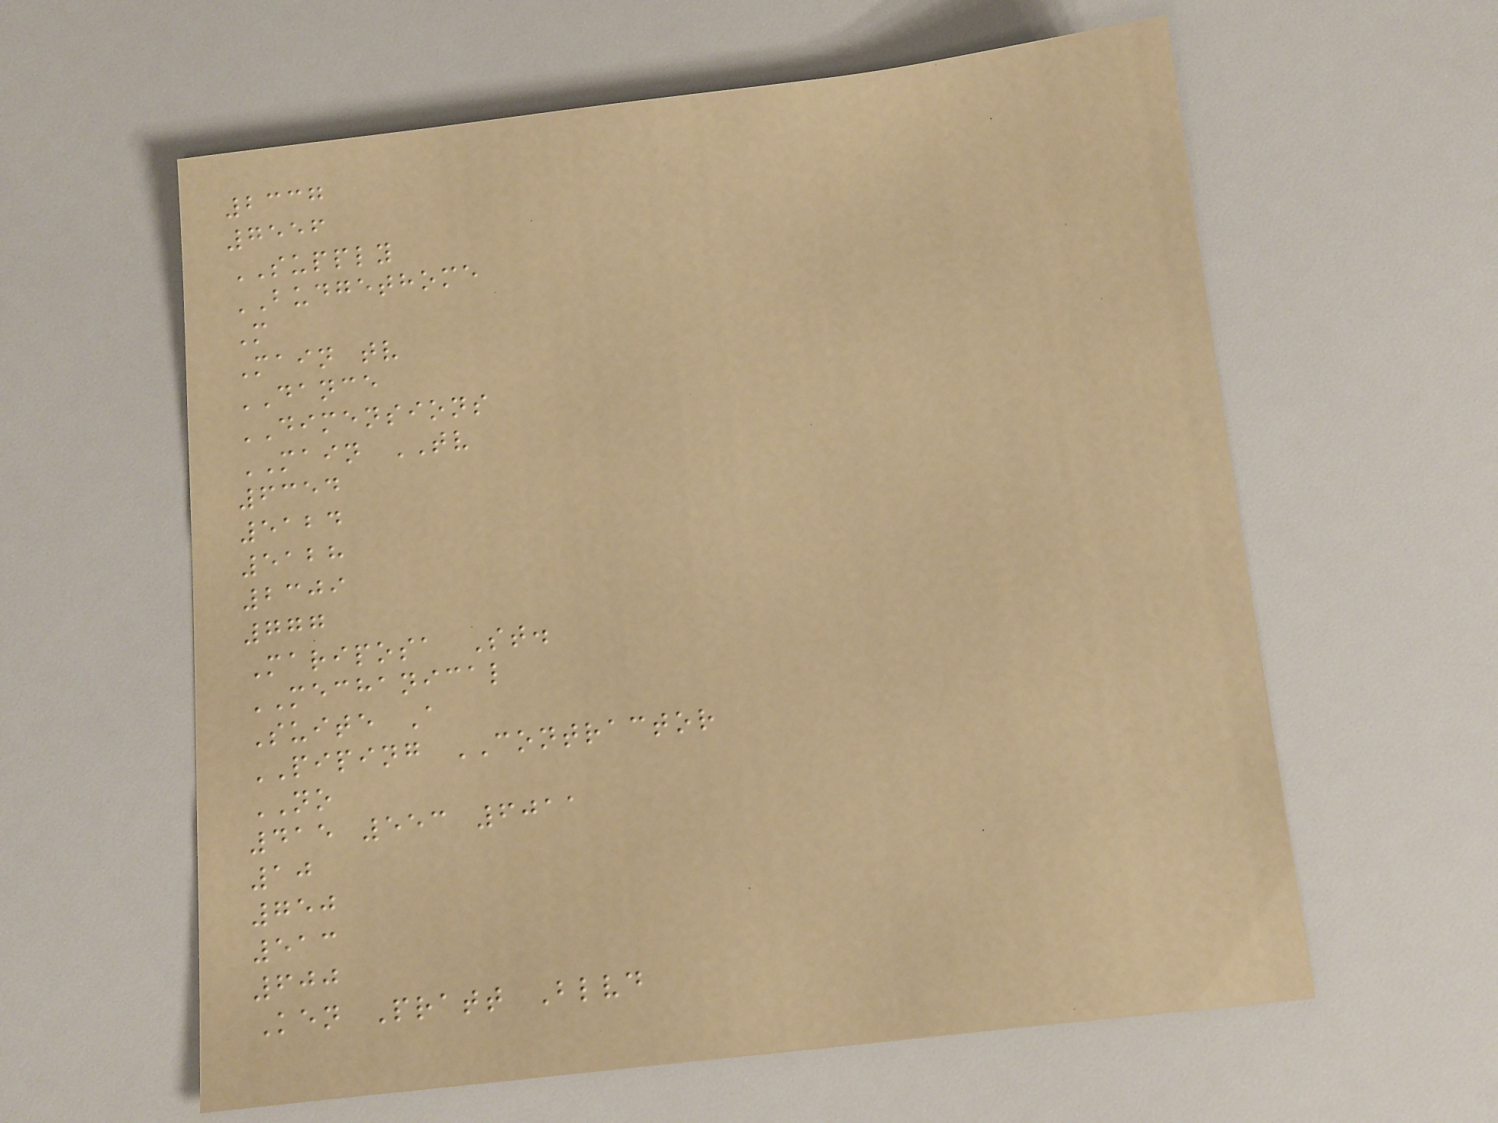2337
7556
SUPPLY
BUDGETHOME
M
Main tv
DANCE
DIMENSIONS
MAIN TV
6354
5124
5128
2309
777
Mariposa St.
MECHANICAL
Suite A
PIPING CONTRACTOR
NO
415 553 6011
10
750
513
600
Ken Pratt Blvd
